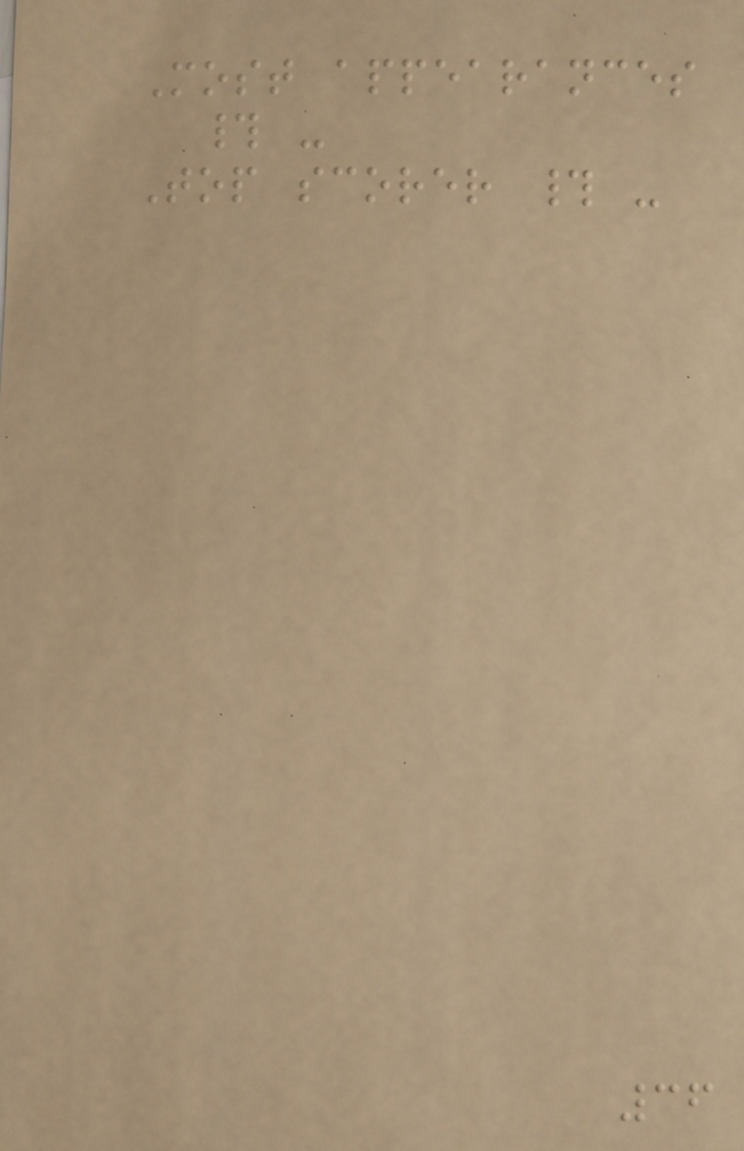Most appearances
# -
Top scorer # -
36
